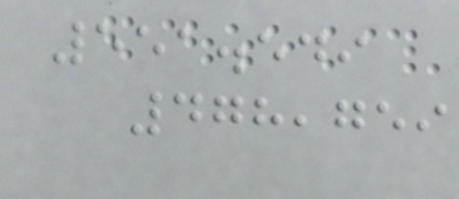551.549
478,759
